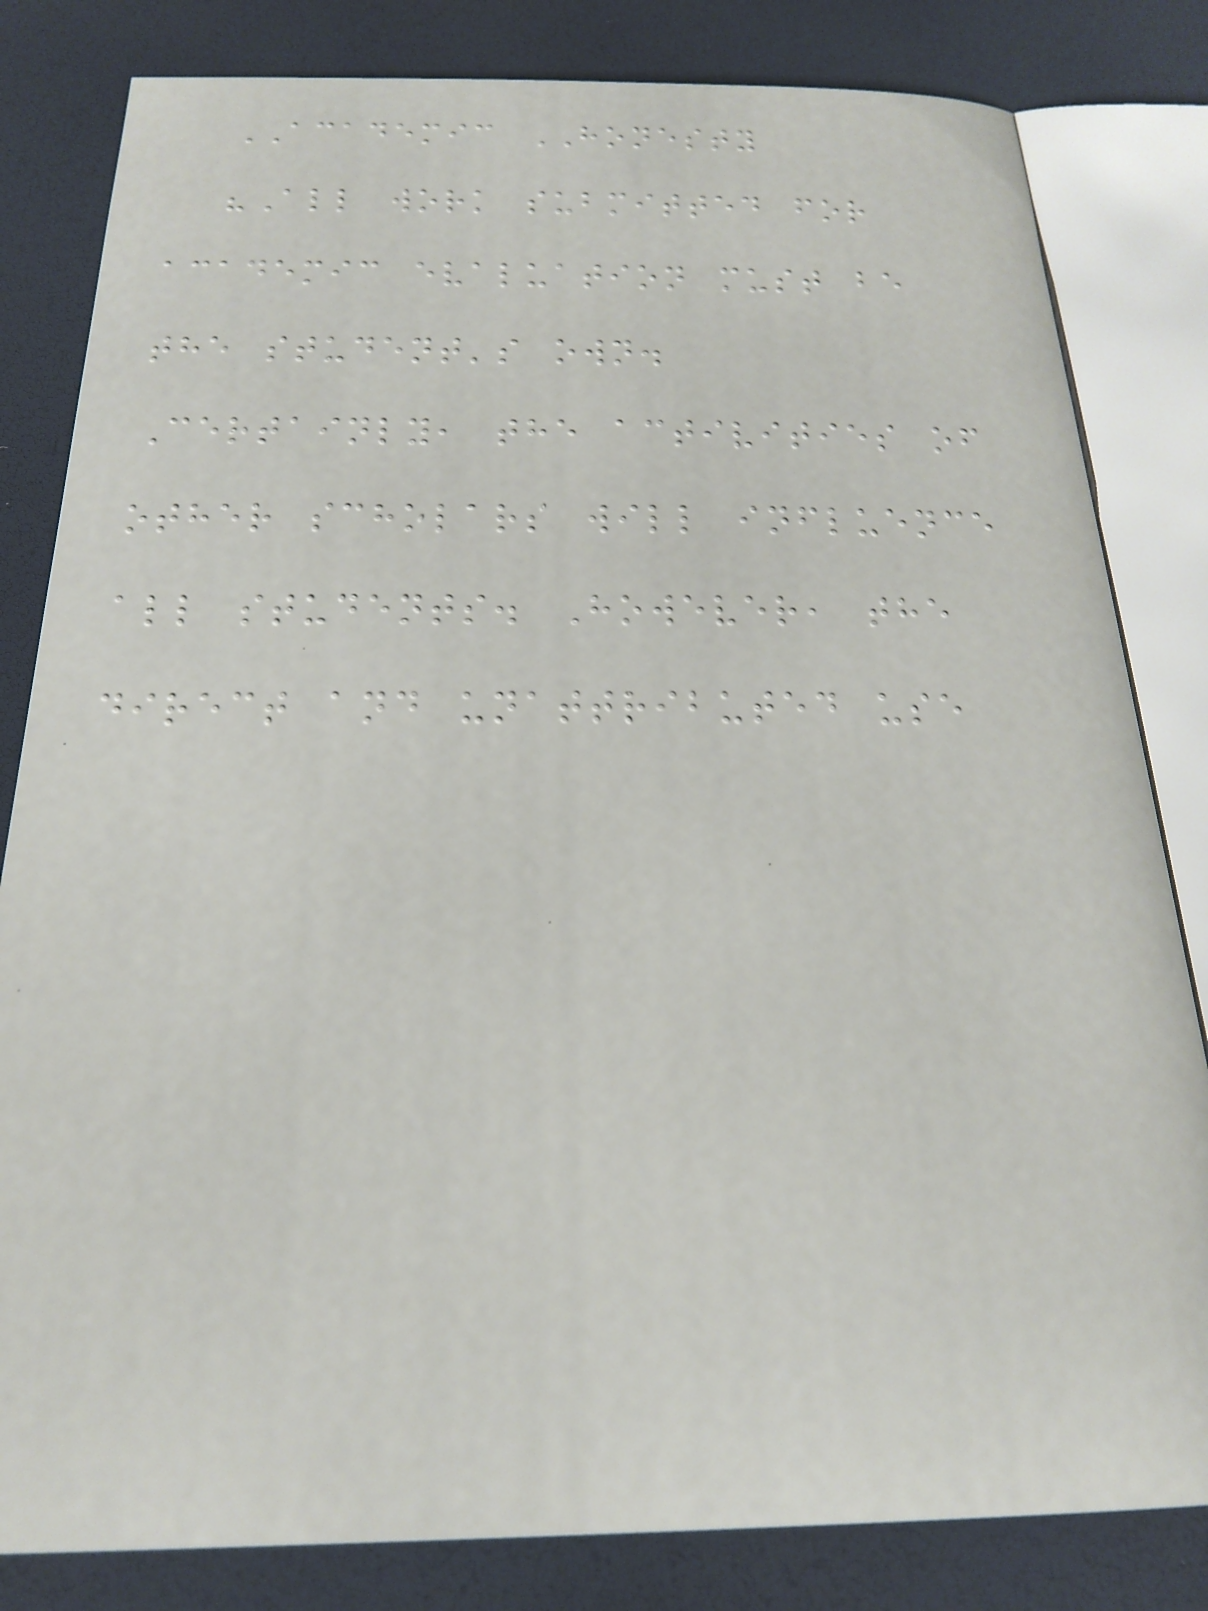ACADEMIC HONESTY
"All work submitted for
academic evaluation must be
the student's own.
Certainly, the activities of
other scholars will influence
all students. However, the
direct and unattributed use
